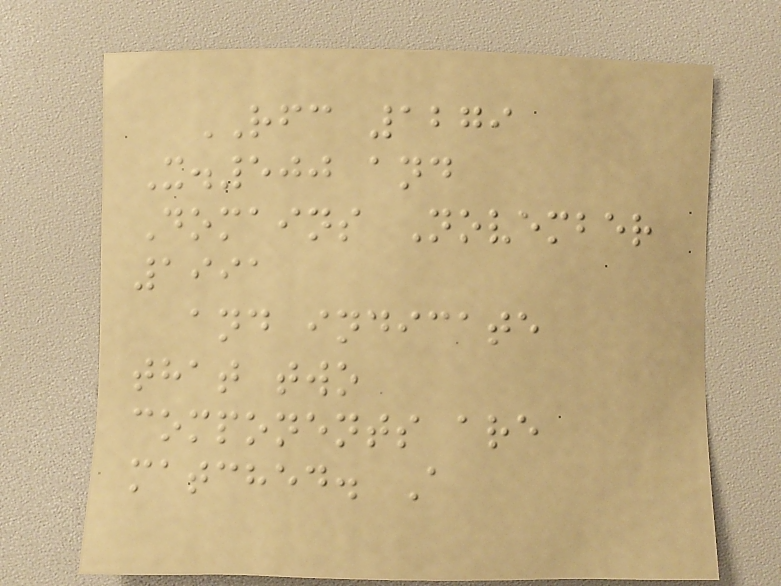RFC 1279
X.500 and
Domains November
1991
and indicate
that two
components are
matched. A
